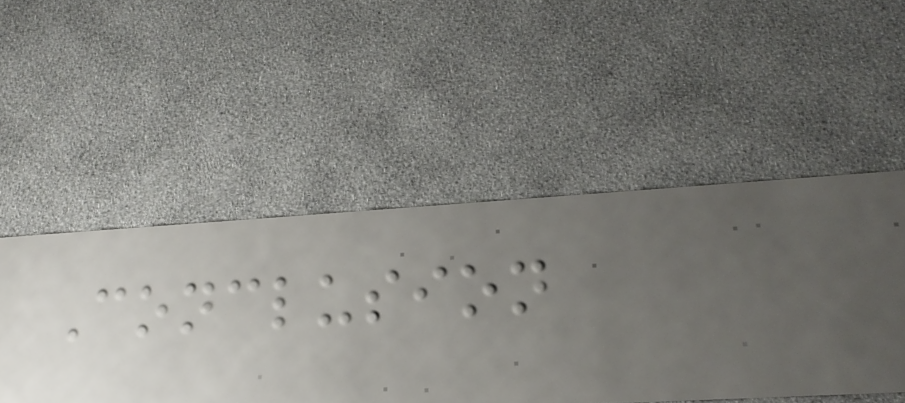Conclusion
